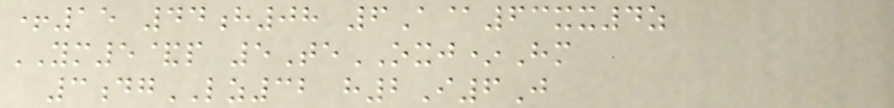+15 44h08 6A@63xx4z
YM5&p 5TeOXJ*Hm
3dgLZ32 h2I6J
